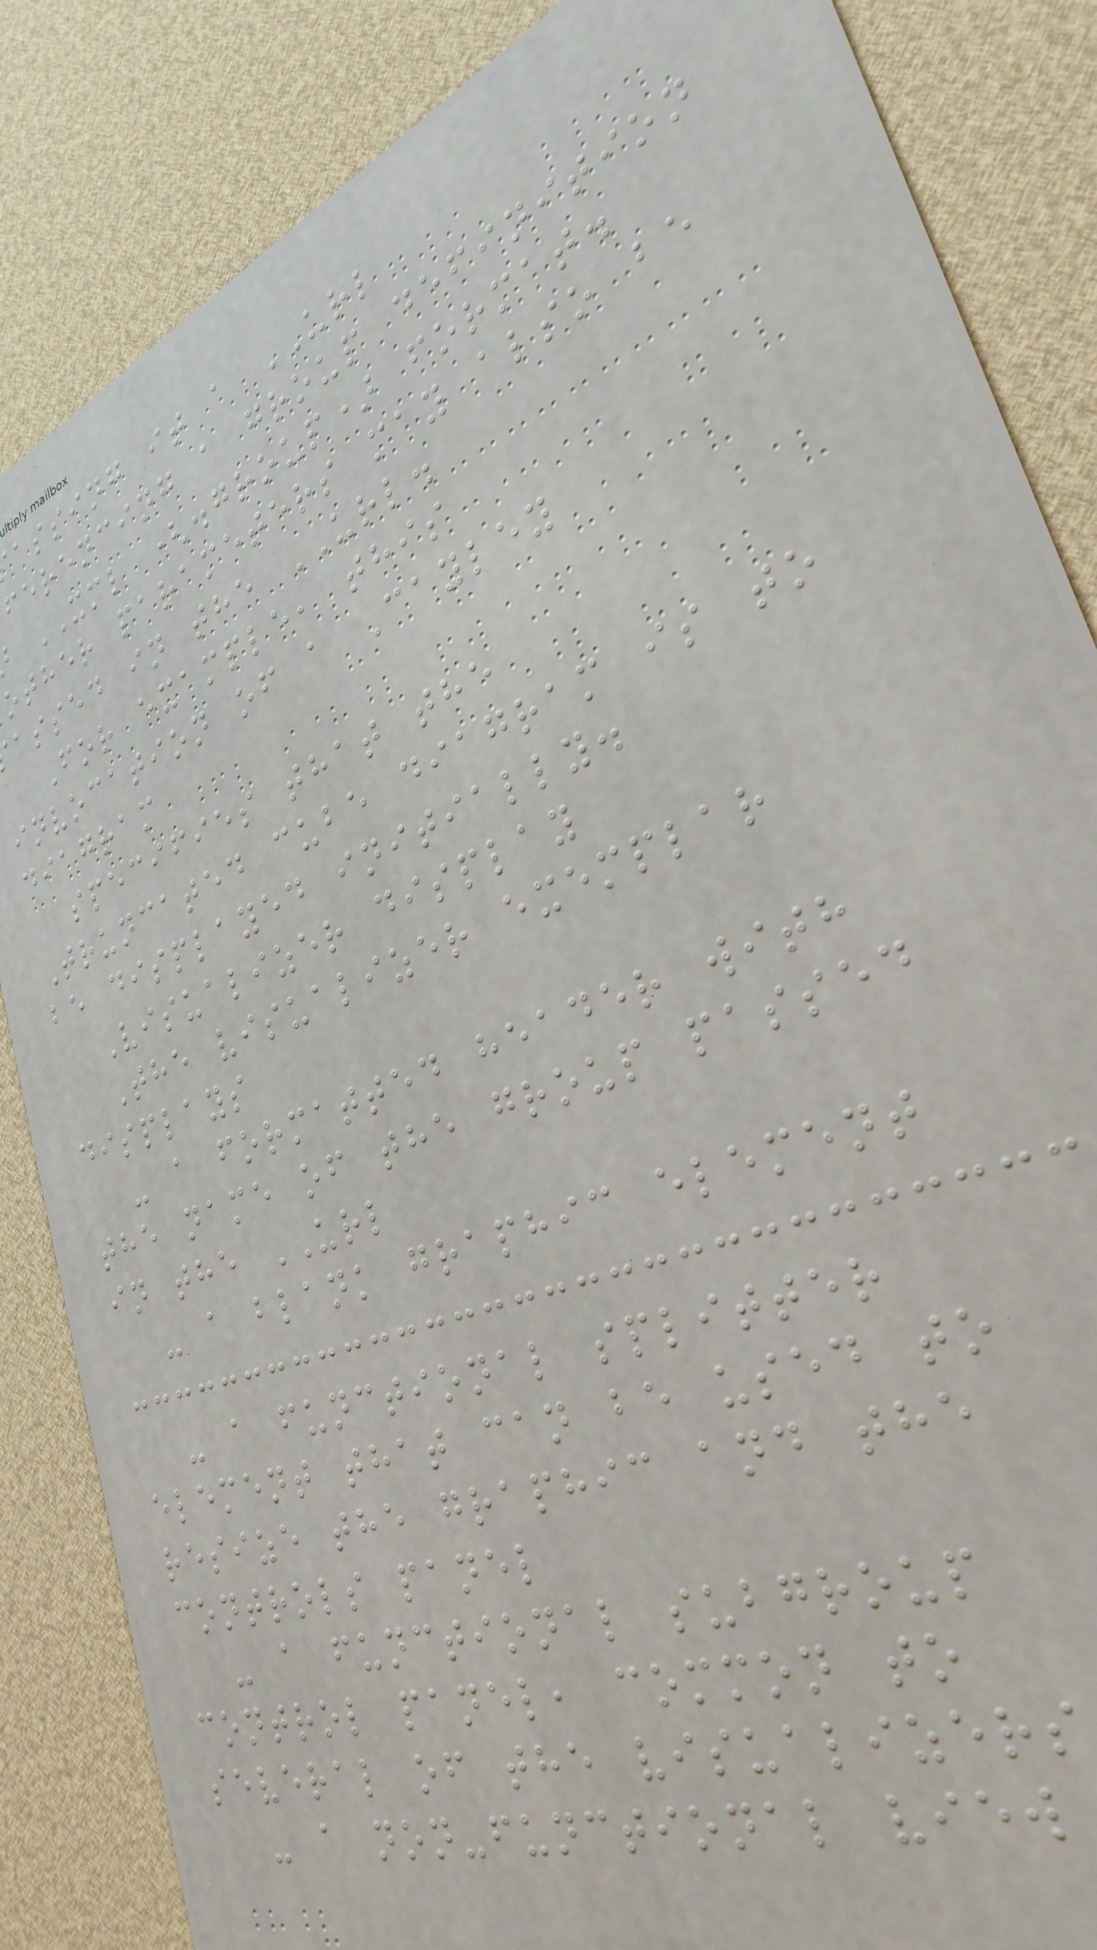assing it a URL
ferencing a group definition
XML (.group) format.
other parameters may also be
assed in the URL.
For example, this
invocation of a Cayley
diagram
specifies that the
Truncated cube diagram is to
be displayed initially.
Visualizer display
The visualizer exemplar
displays
- a formatted header with
the name of the group passed
in the URL
- a blank graphic element
- a functional splitter
element that can be used to
resize the graphic and the
controls panel
- a functional subgroup
control panel, common to
several of the visualizers
- a non-functional view
